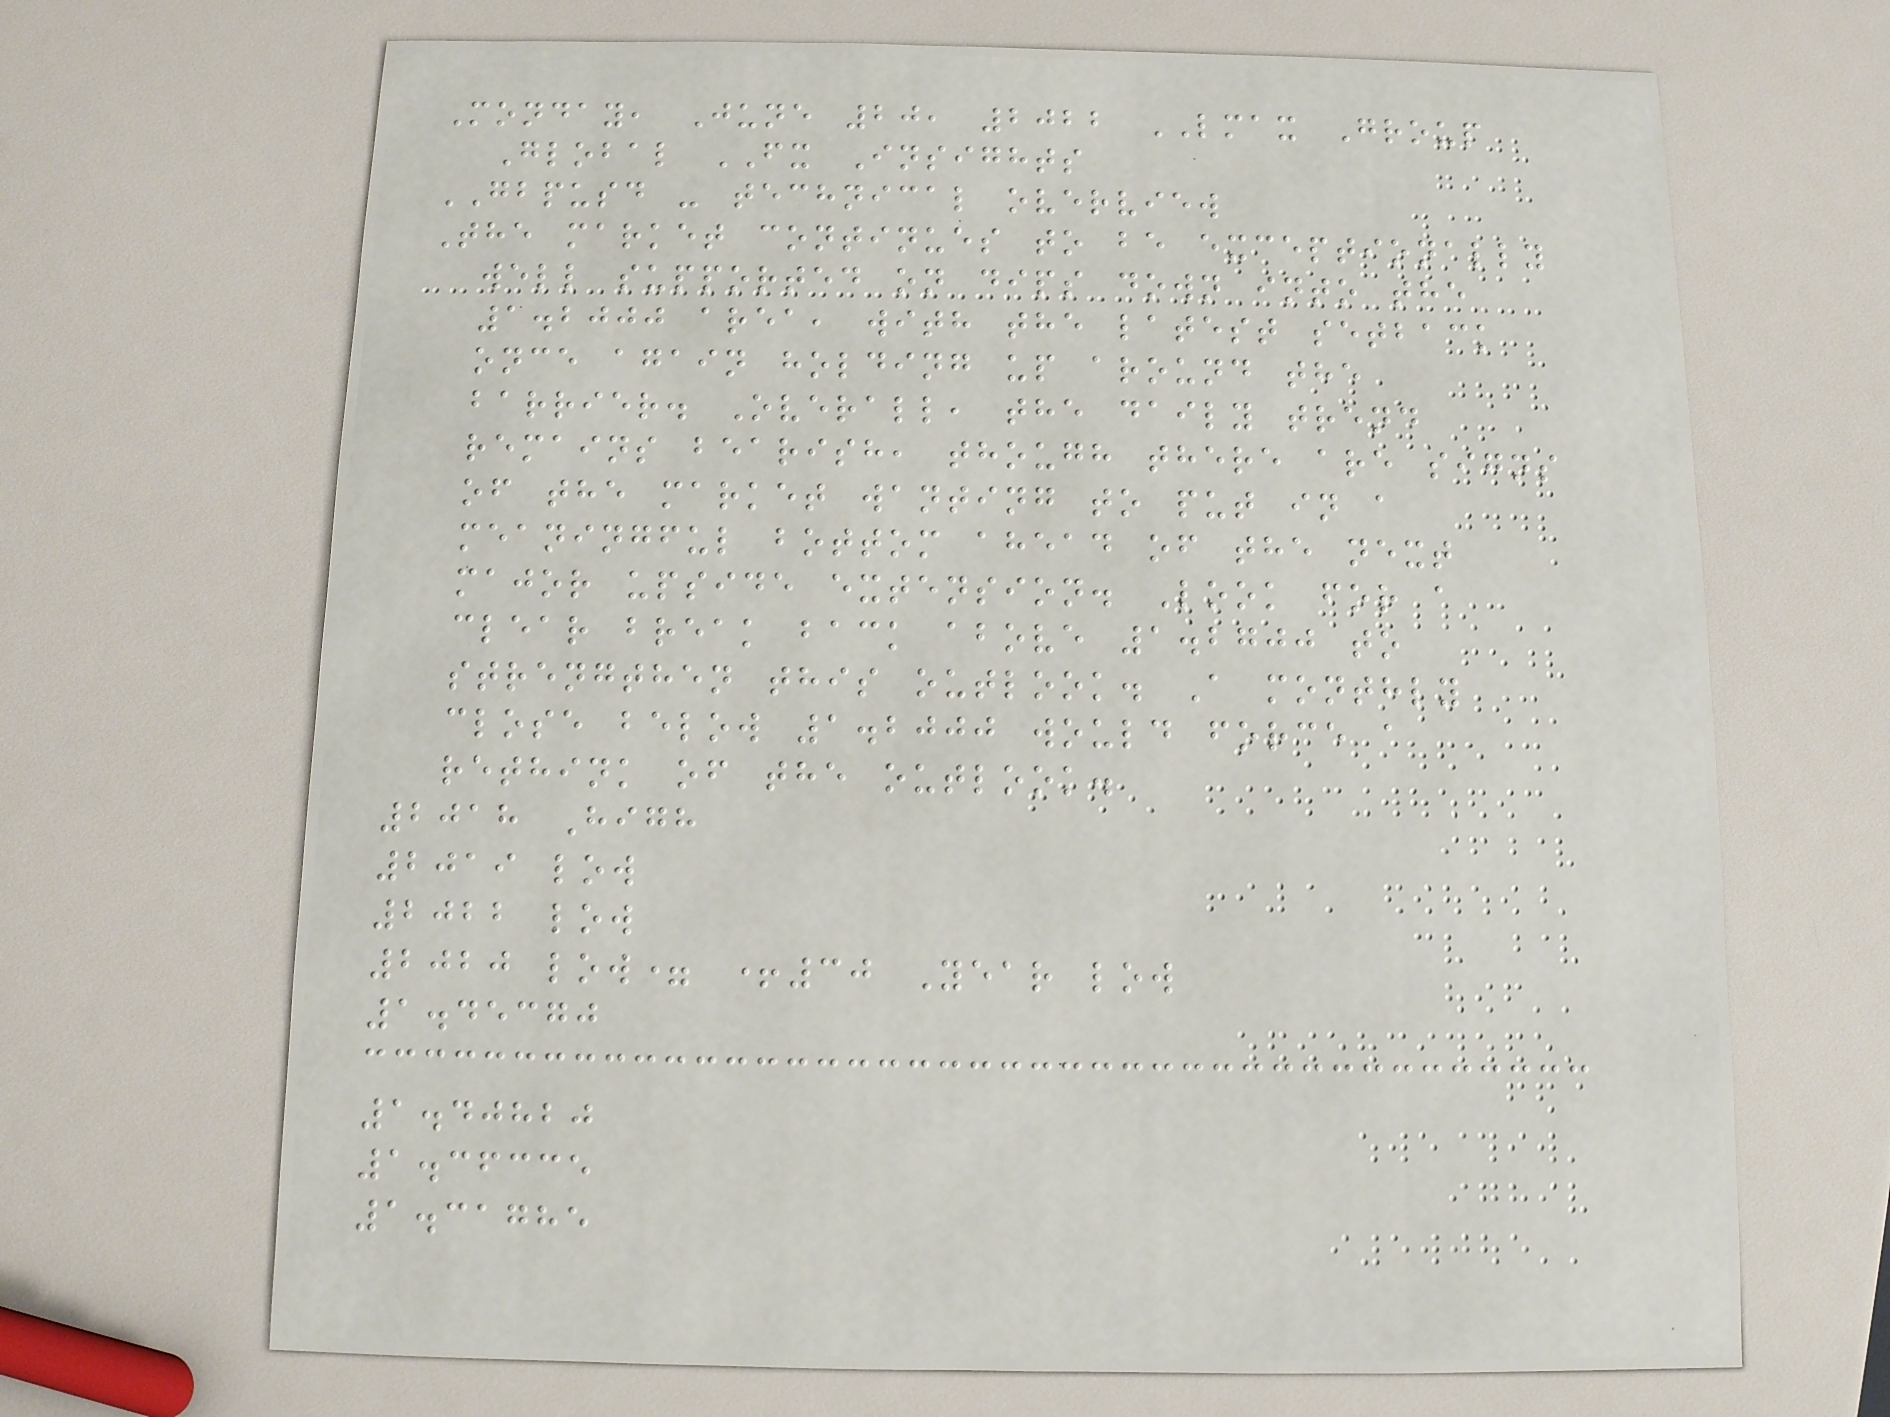Monday, June 20, 2022 LMAX Group
Global FX Insights
GBPUSD - technical overview
The market continues to be exceptionally
well supported on dips down into the
1.2000 area, with the latest setback
once again holding up around the
barrier. Overall, the daily trend
remains bearish, though there are signs
of the market wanting to put in a
meaningful bottom ahead of the next
major upside extension. Look for a
clear break back above 1.2700 to
strengthen this outlook. A monthly
close below 1.2000 would force a
rethink of the outlook.
2018 High
2019 low
2022 low
2020 low= +30 Year low
1.45370
1.40820
1.36335
1.31785
